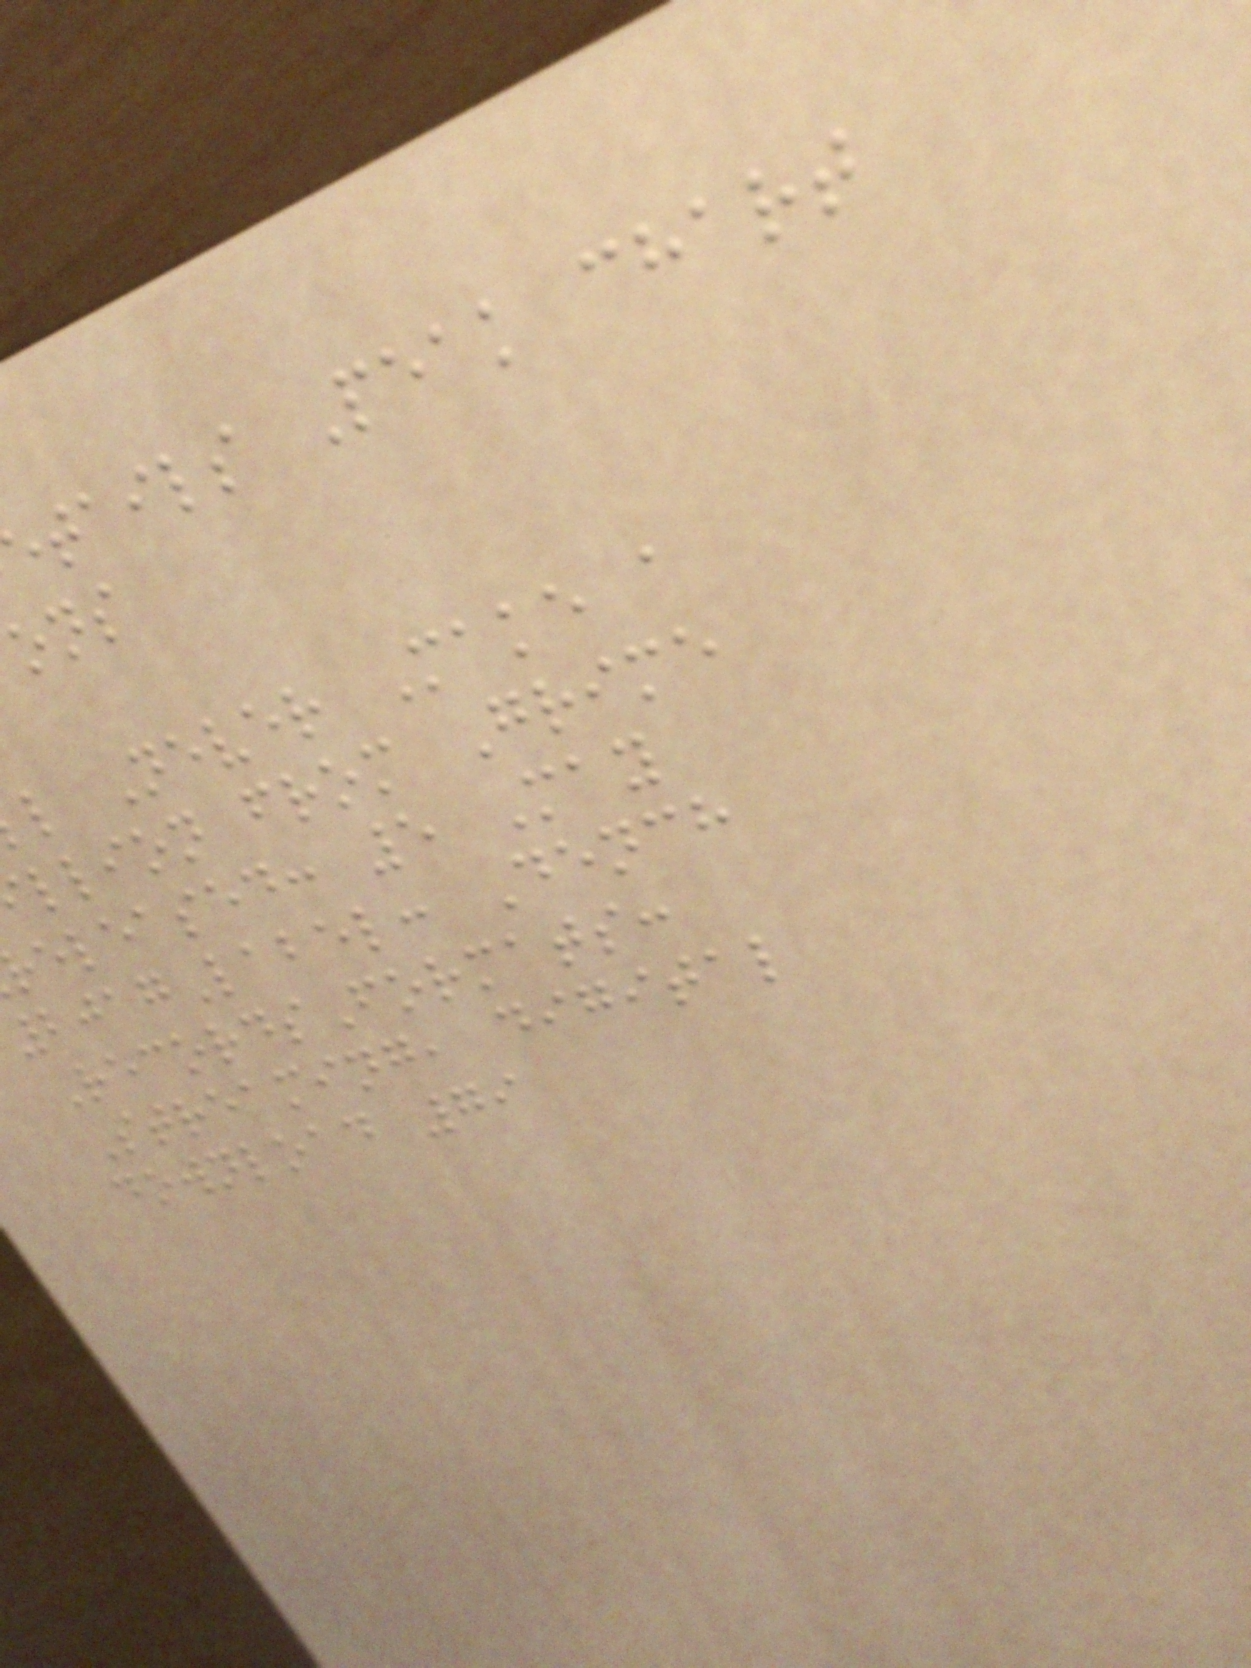tails Peak chart
l Never Make a
llion from Grime
eleased: 5 May
2017Label: Dench
RecordsFormats:
Streaming, digital
download 79
